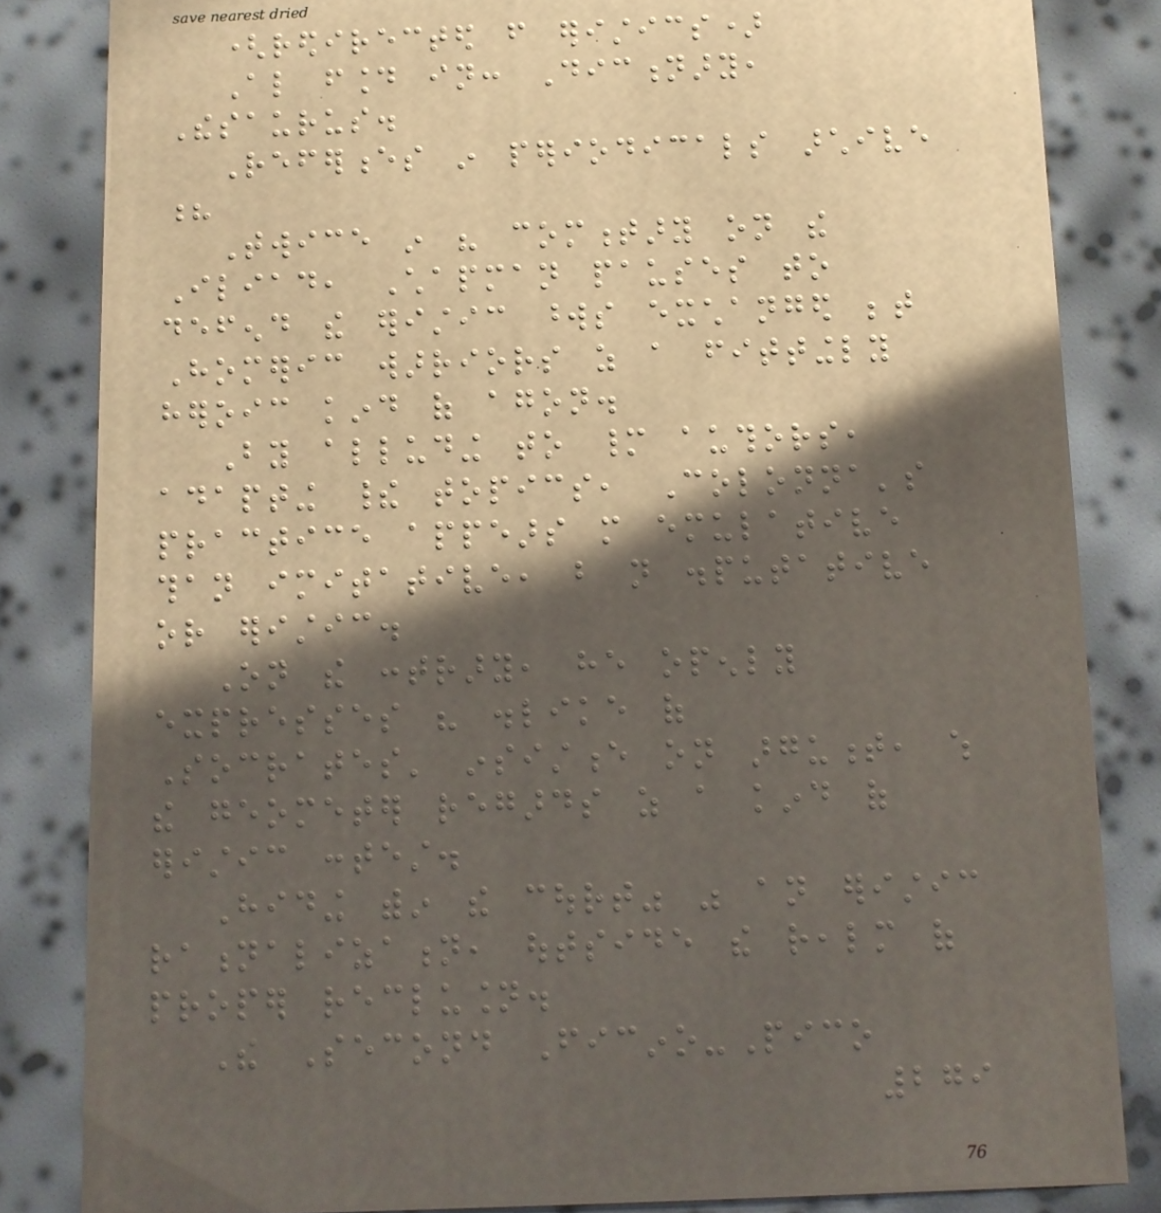(redirected from eristics)
Also found in: Dictionary,
Thesaurus.
References in periodicals archive
?
Twice in his commentary on the
Iliad, Chapman pauses to
defend the eristic words exchanged between
Homeric warriors as a fittingly
heroic kind of agon.
By alluding to many authors,
adapting their topics, Colonna's
practice appears more emulative
than imitative, but not disputative
or eristic.
On the contrary, he openly
expresses his dislike of
Socrates' insistence on argument, which
the geometer regards as a kind of
eristic contest.
Hiding within the court" was an eristic
rationalization, outside the realm of
proper reclusion.
The Second Ficino-Pico
279
